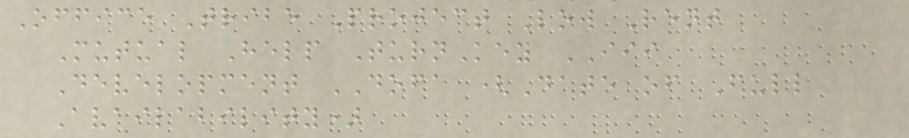Office Tribe Project Low Rent
Mutual Help TurnKey III
Development DOFA (Date of Full
Availability)
